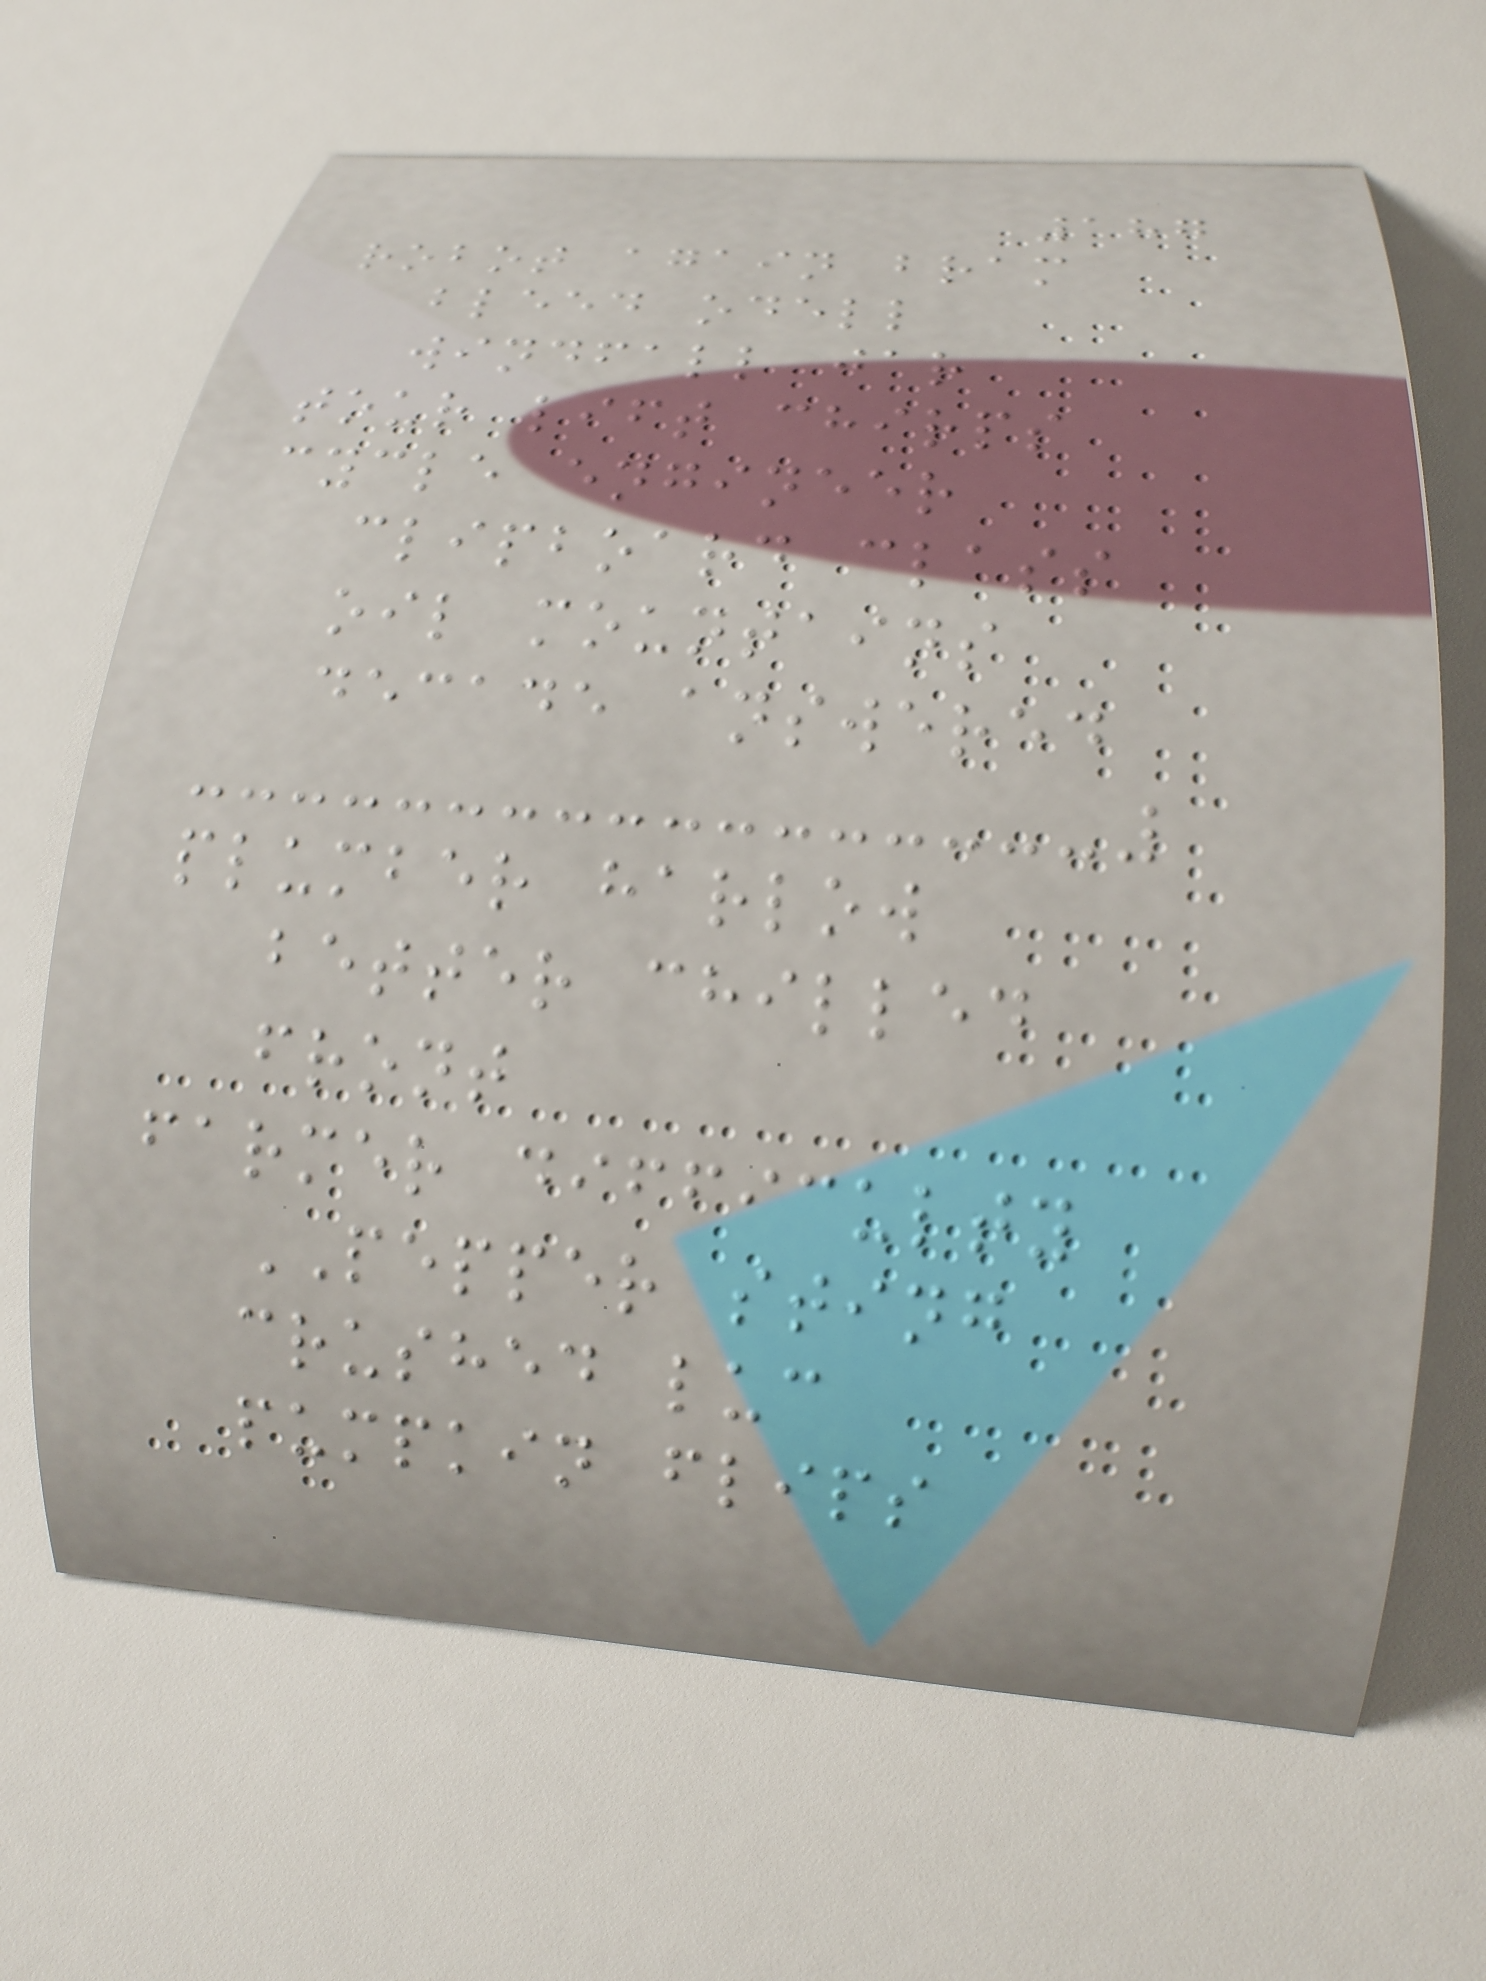187
robot again bram
bleed odell
windfall jar
tour lift chirps
cycle engineer
clipboard class
oil mountains
decade answered
plumber harlow
better chilled
front
farmer difficulty
PEPPER sting
crushed luc
pumpkin flips
